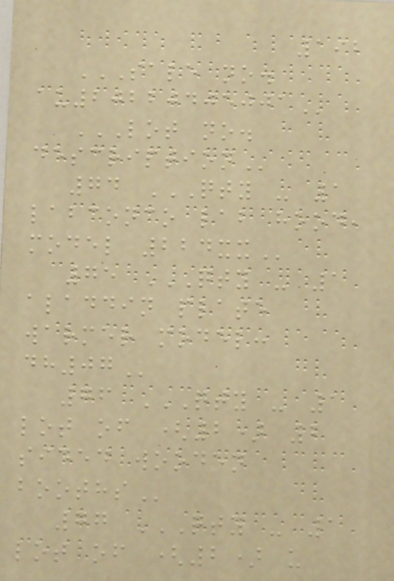192
SALE NO.
AU20220405001
LOT NO.
DESCRIPTION
74 QTY - 1
LABCONCO LAB HOOD,
MODEL 224XX
75 QTY - 1
ALADDIN PLATE
WARMER MODEL:
DH07
76 QTY - 1
LOT OF (2) 2
SIDED WOODEN
BOOTHS
77 QTY - 1
LOT OF (2) U
